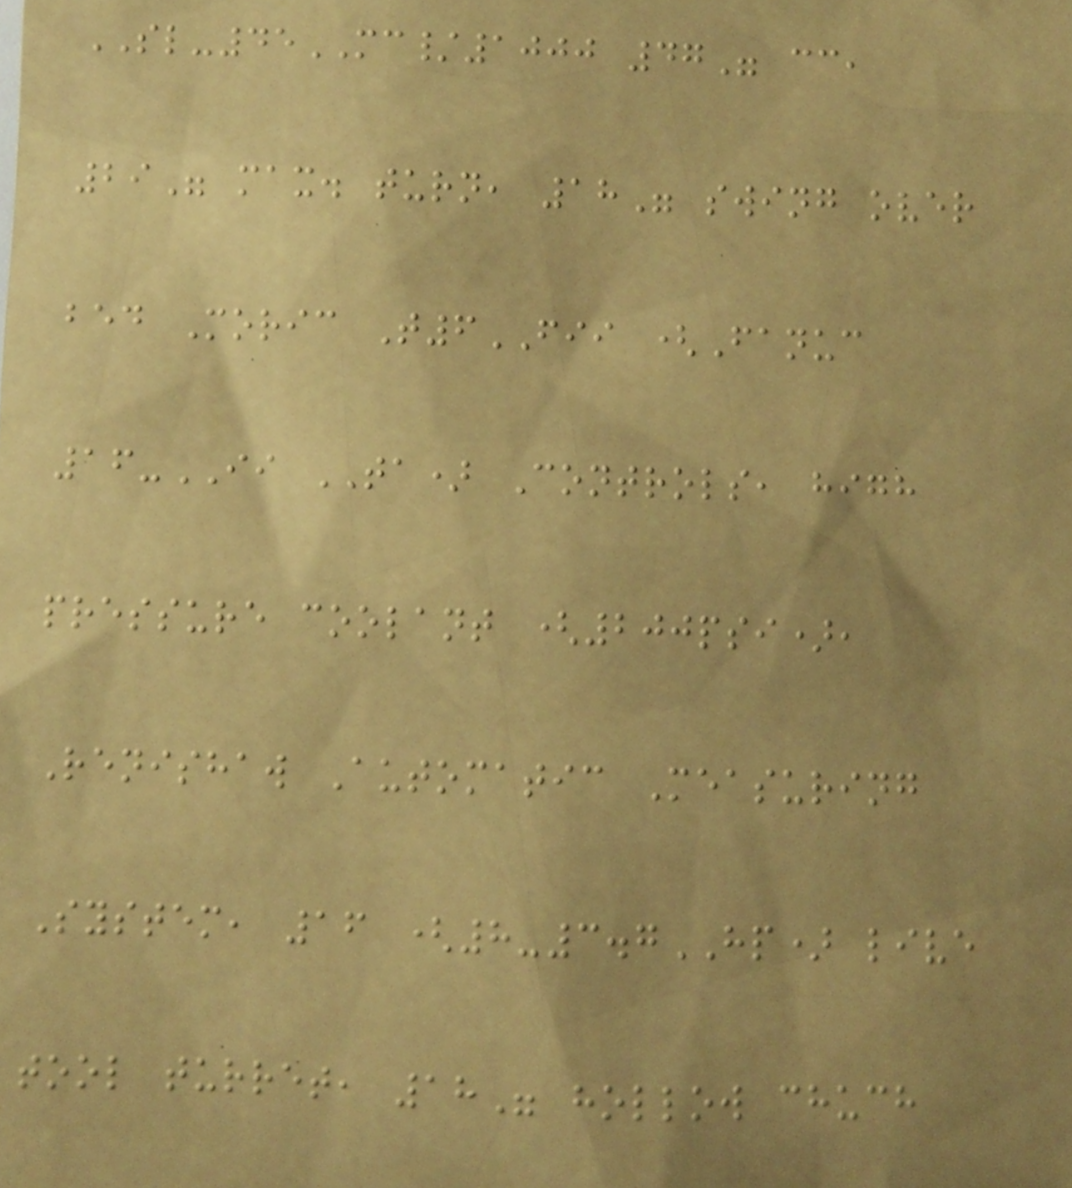SL-45MC/1000 47" cc,
29" max. turn, 18" swing over
bed Moric T6FII (Fanuc
16-II TA) Controls, high
pressure coolant (200psi),
Renishaw Automatic Measuring
System, 16 (8-3.7HP) live
tool turret, 18" hollow chuch
